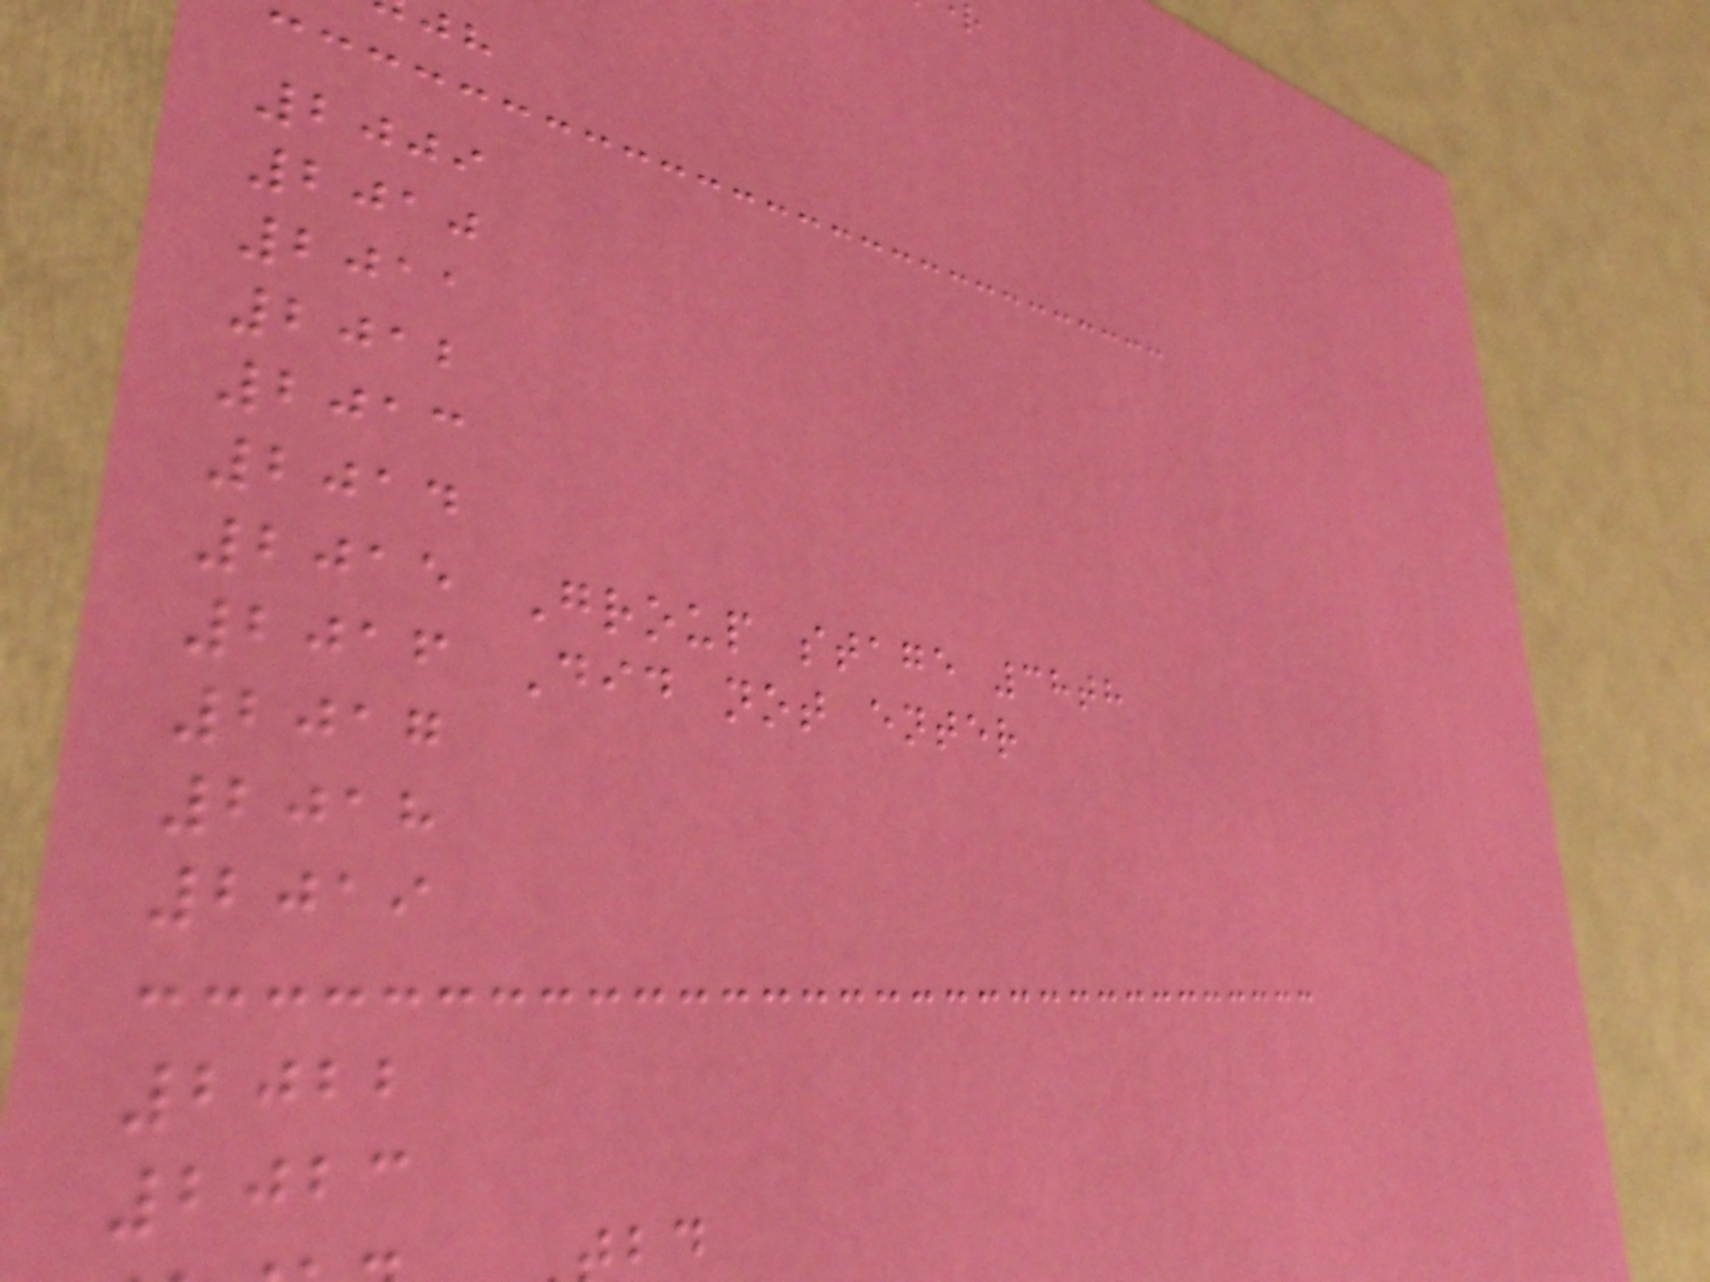2009
2010
2011
2012
2013
2014
2015 Group stage 38th
2016 Did not enter
2017
2018
2019
2022
2023
